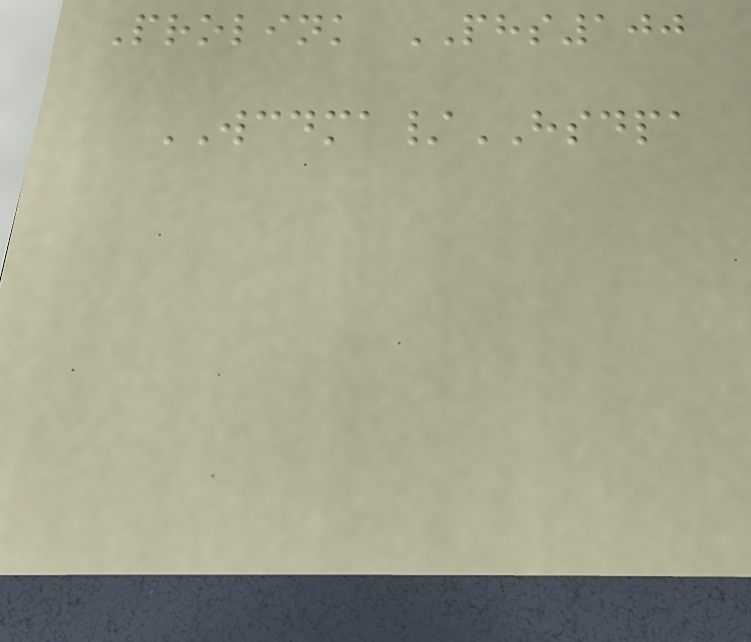Prolink PHS100
WCDMA/HSDPA
